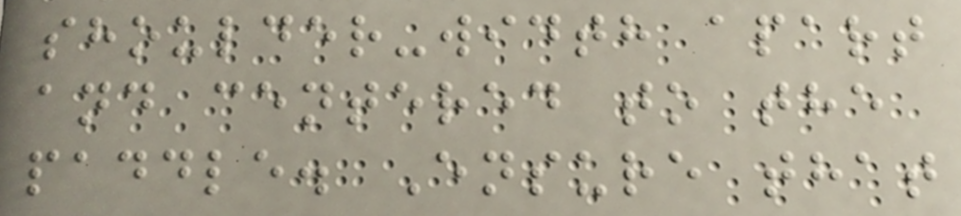shoulder-width apart
and centered to the
paddle. Ensure that
